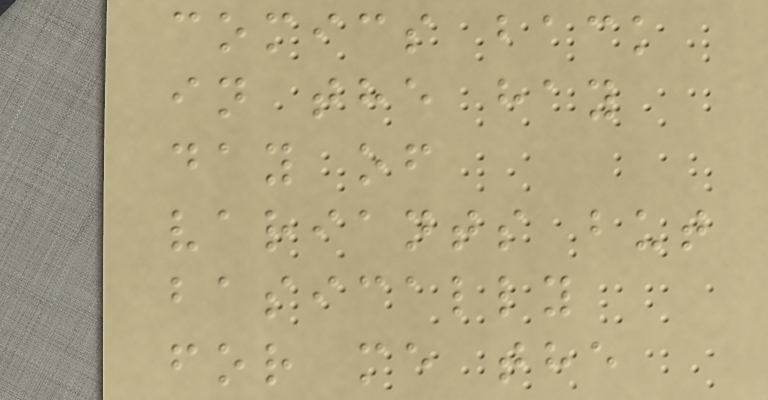comics back
in the hay
day of
variants but
basically
for me the
